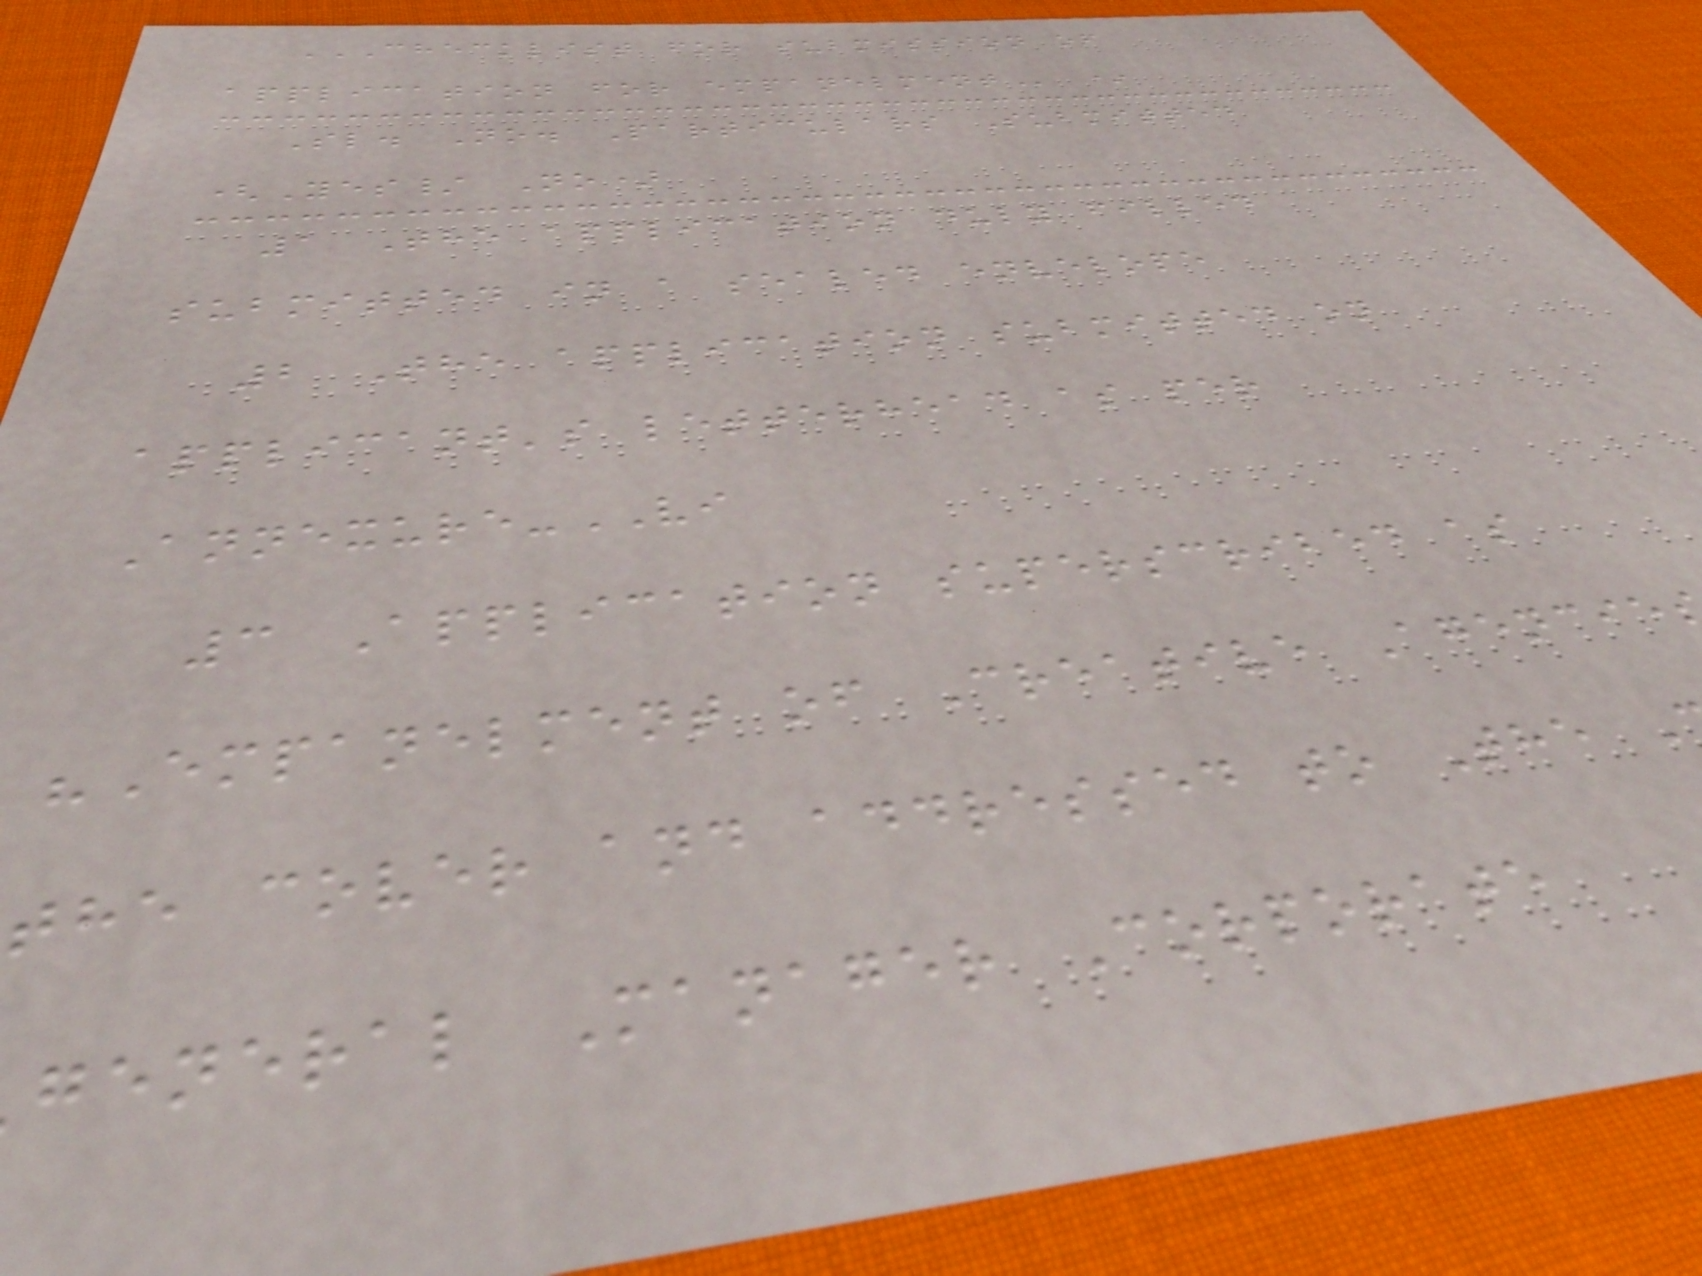CHECKLIST FOR SUBMISSION OF
application for
Sl. No. Particulars Submitted
(Yes/ No)
1 The application duly filled
submitted in a sealed envelope
2 The application submitted on
applicant's letterhead as per
Annexure-VI
3 Application superscribed as
"Empanelment of Creative Agencie
the cover and addressed to The
general Manager Corporate
